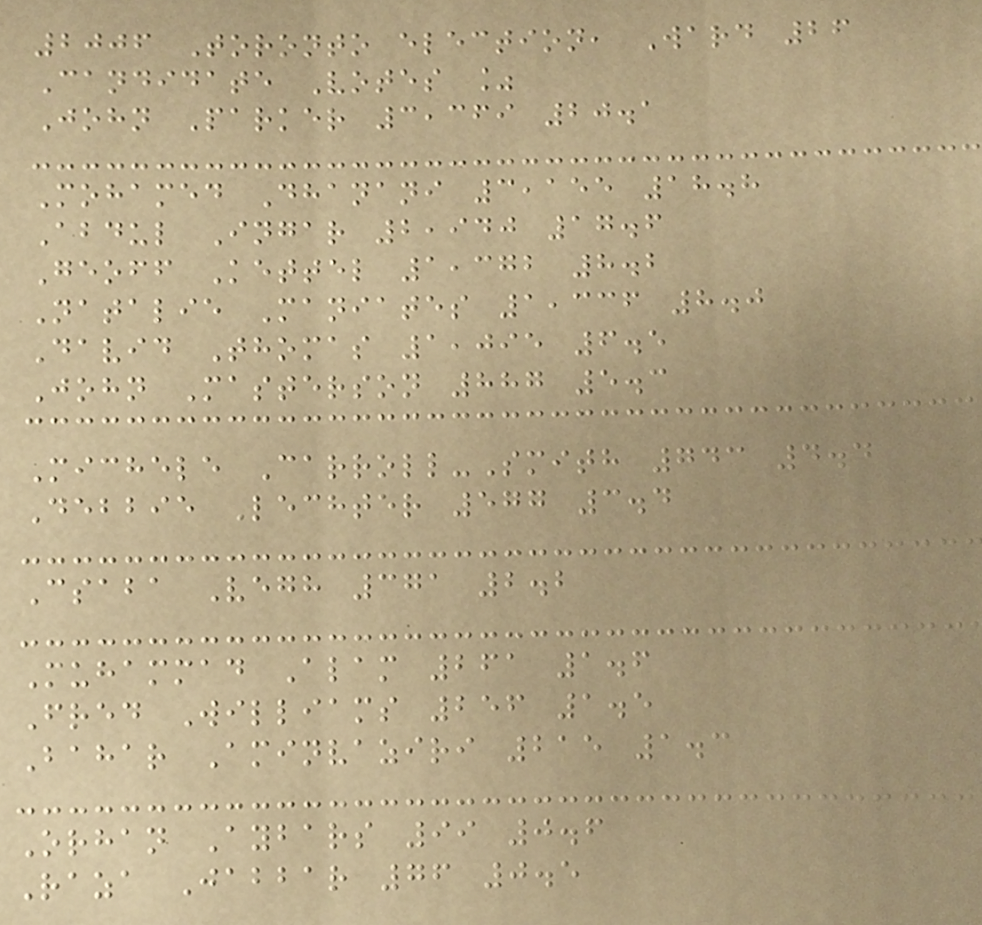2006 Toronto election, Ward 26
Candidate Votes %
John Parker 3,369 20.1
Mohamed Dhanani 3,155 18.8
Abdul Ingar 2,940 17.6
Geoff Kettel 1,372 8.2
Natalie Maniates 1,336 8.0
David Thomas 1,095 6.5
John Masterson 887 5.3
Michele Carroll-Smith 743 4.4
Debbie Lechter 577 3.4
Csaba Vegh 371 2.2
Muhammad Alam 261 1.6
Fred Williams 256 1.5
Bahar Aminvaziri 215 1.3
Orhan Aybars 99 0.6
Raza Jabbar 76 0.5
